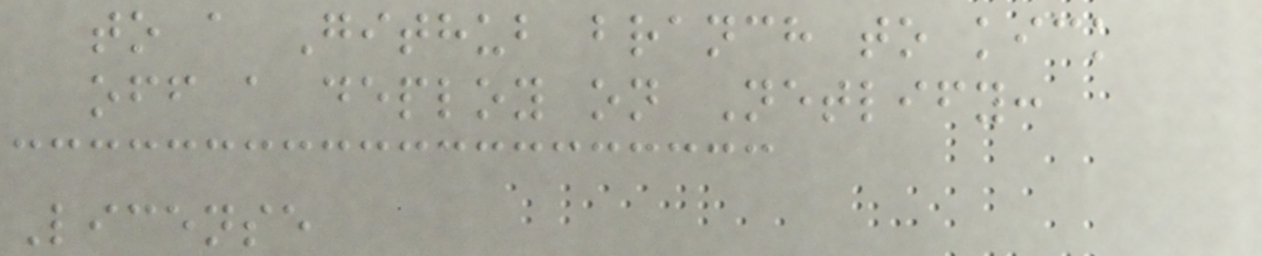to a Github branch to kick
off a deploy on Netlify:
License
